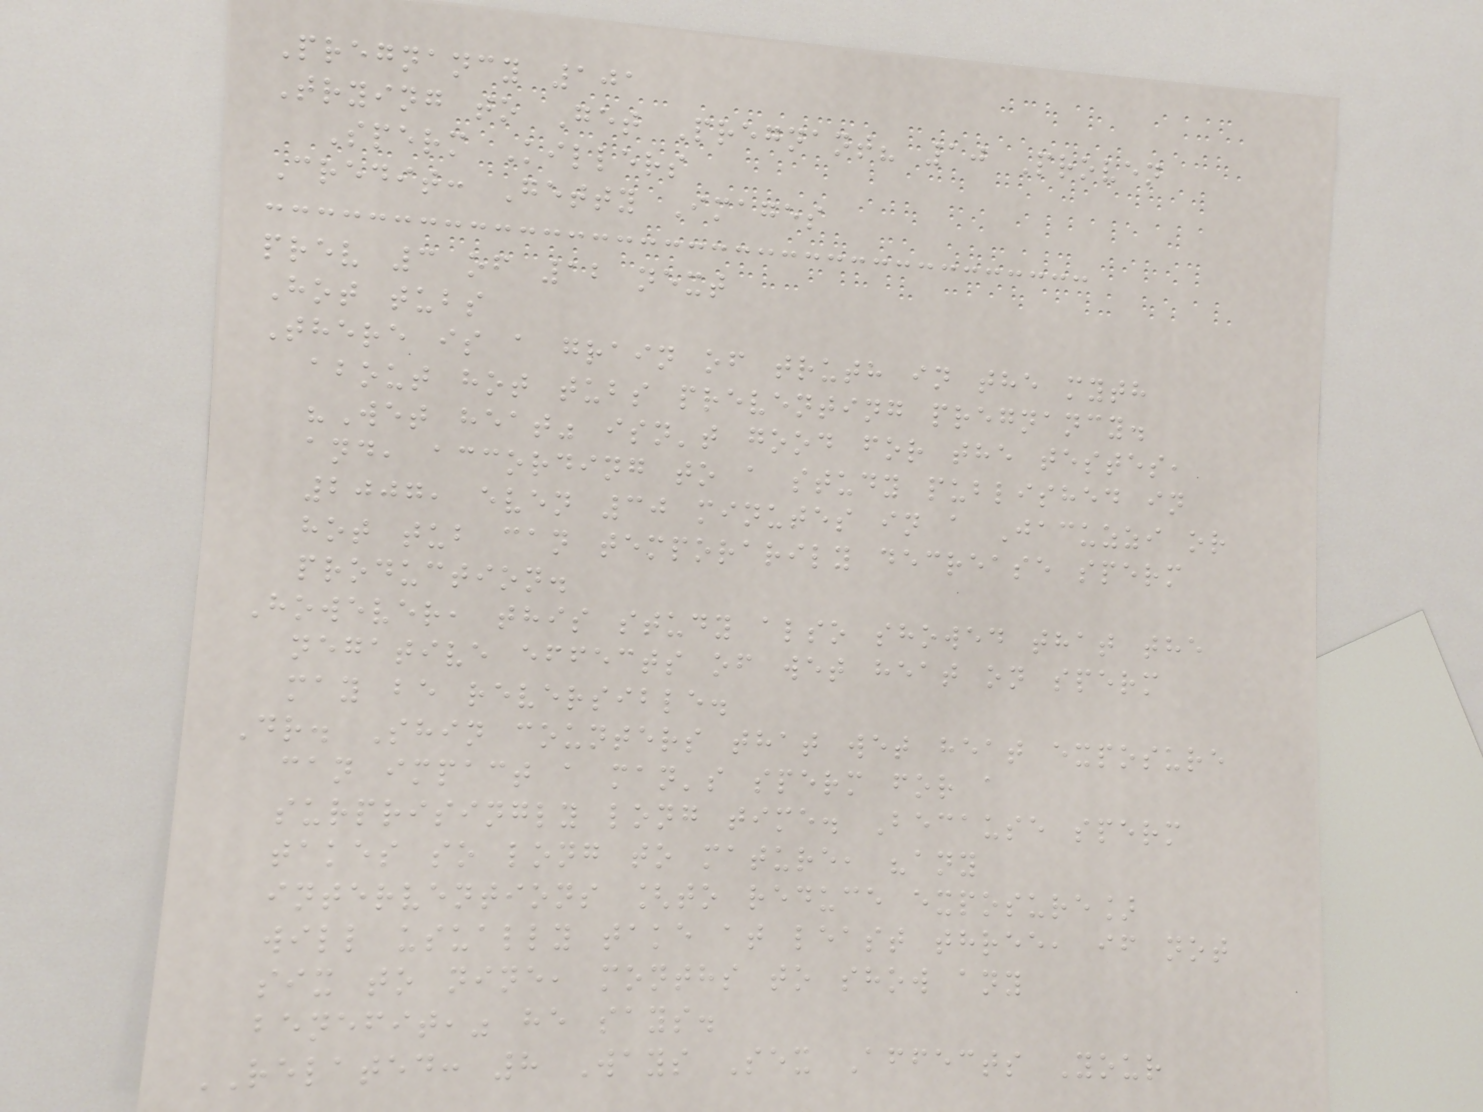Pregnancy 101
Trying to Get Pregnant? 10 Proven
Sperm Killers
Credit: Getty Images
prev 3 of 12 next
Hot tubs
There is a grain of truth in the myth
about hot tubs preventing pregnancy.
"Wet heat" isn't good for the testes,
and, according to a study published in
2007, even 30 minutes in a Jacuzzi or
hot tub can temporarily decrease sperm
production.
However, this study also showed that the
negative effects of wet heat on sperm
may be reversible.
Dr. Shin counters that wet heat exposure
can impact a man's sperm for a
surprisingly long time. Because sperm
takes so long to mature, "any
interventions [to reduce exposure]
will usually take at least three, if not
six to nine, months to show any
benefit," he says.
RELATED: 8 Ways Sex Affects Your
